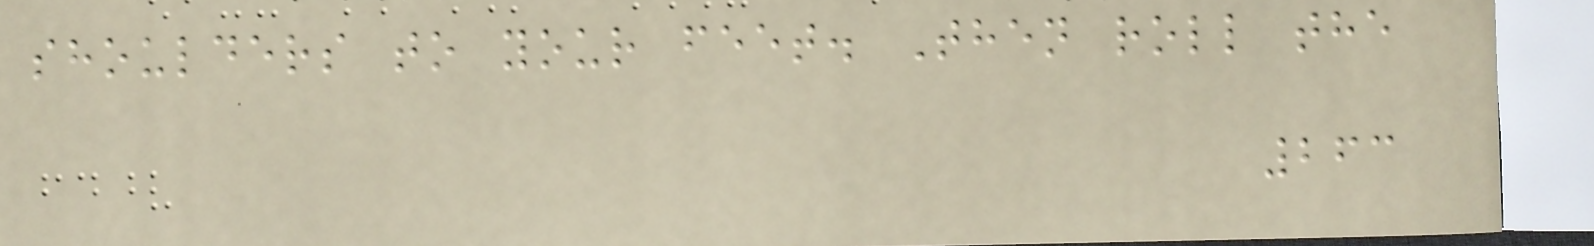shoulders to your feet. Then roll the
263
